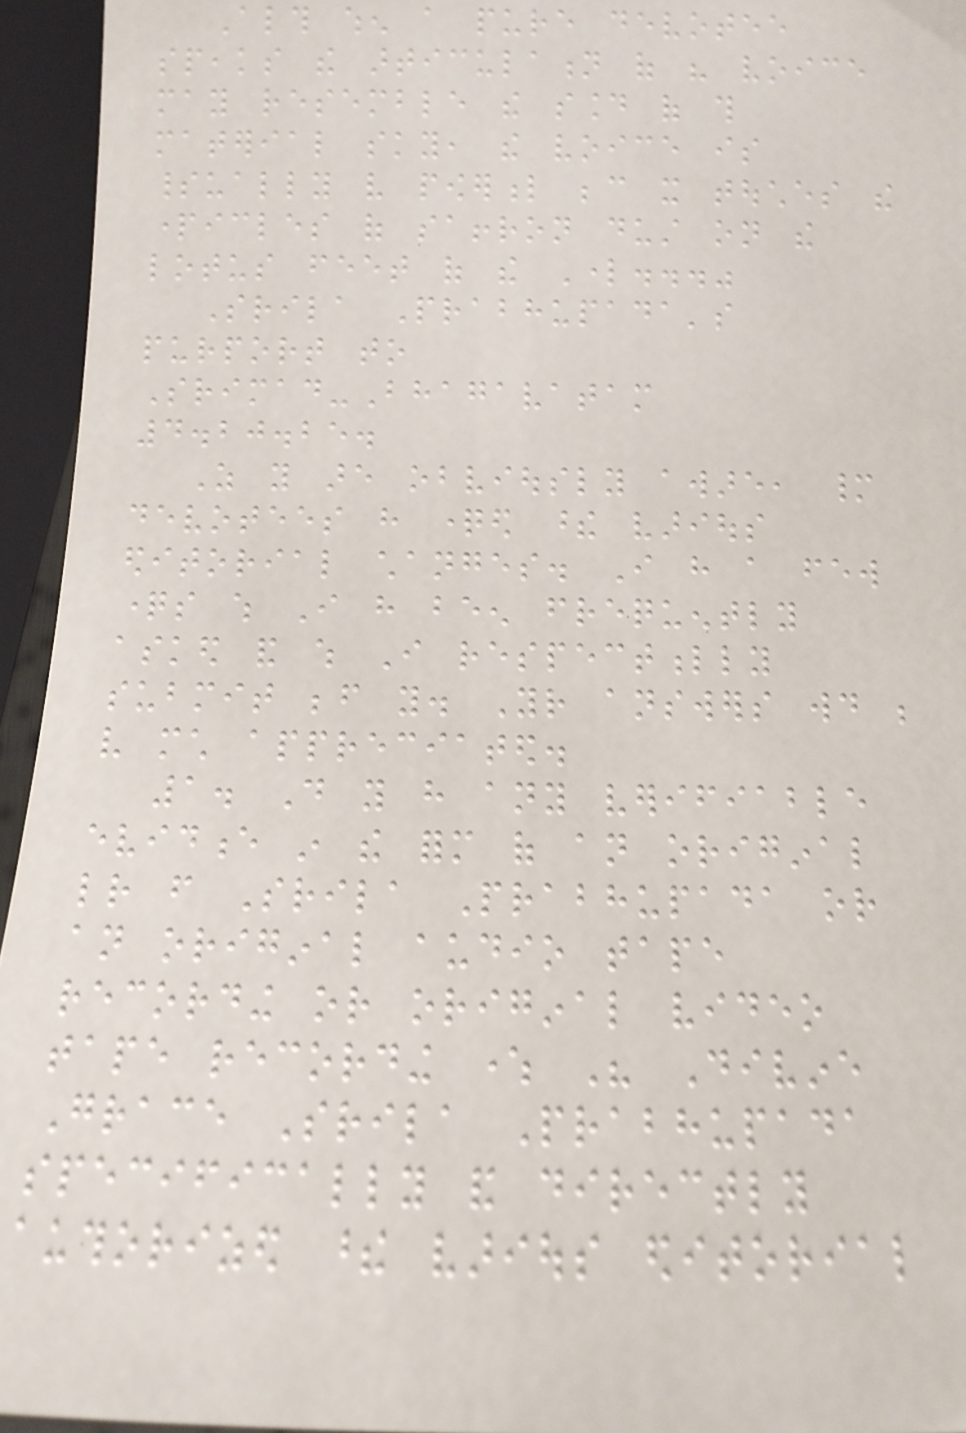Although when a pure devotee
speaks the articulation of his voice
may resemble the sound of this
material sky, the voice is
spiritually very powerful because it touches the
particles of saffron dust on the
lotus feet of the Lord..."
Srila Prabhupada's
purport to
Srimad-Bhagavatam
4.20.25.
As you are obviously aware, many
devotees have questioned these various
editorial changes. I have a few
questions which I have been frequently
asked and which I respectfully
submit before you. Your answers would be
very much appreciated.
1. Do you have any verifiable
evidence in the form of an original
letter from Srila Prabhupada or
an original audio tape
recording or original video
tape recording where His Divine
Grace Srila Prabhupada
specifically and directly
authorized these various editorial
